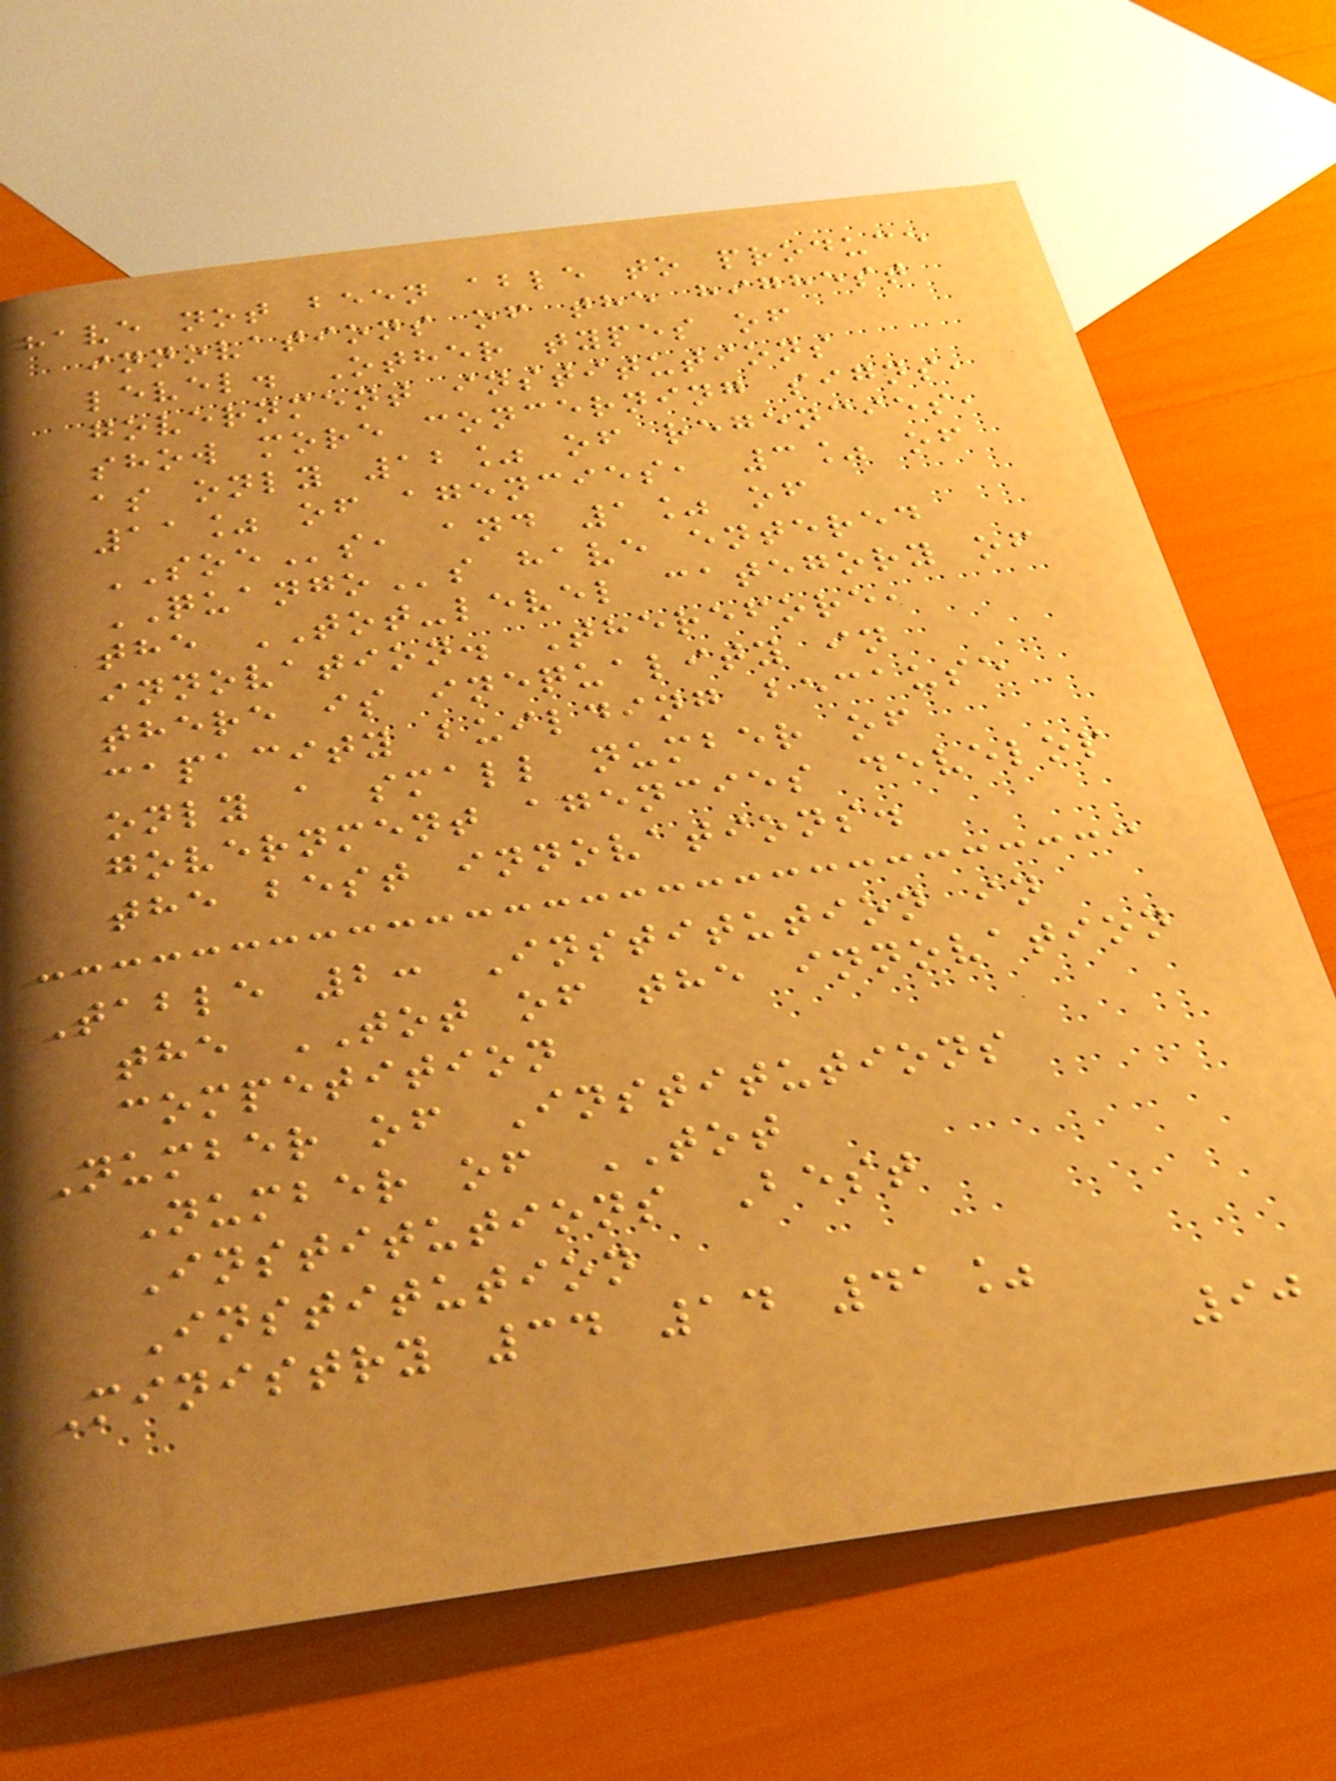have not been able to produce
innovations of the highest
level. Other types of
government institutions
show more concerning signs,
as only 12% of regencies,
11% of agencies, 3% of
SOEs, and 1% of
QUANGOs have entered
the TOT-level category of
innovation. Therefore,
there is inequality in
capacity building because
only a small number of
government agencies develop
the best innovations.
Table 2: Institution in
the TOT of the innovation
competition
Number of Institutions
Number of TOT
Institutions Best
Institution
Ministry 34 14 41%
90
